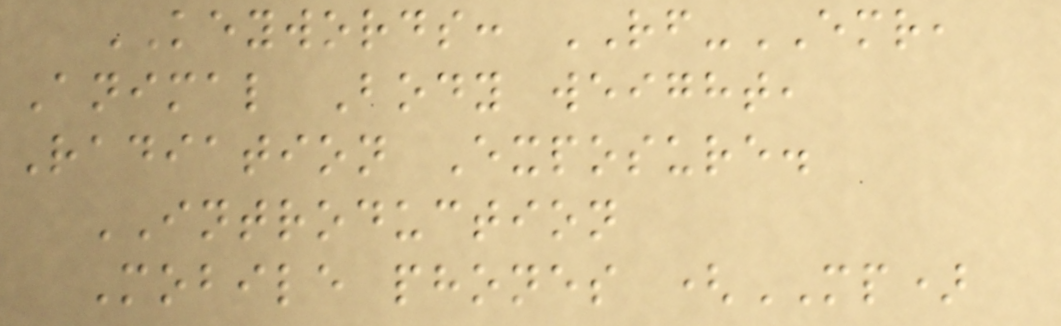KEYWORDS: RF-EMR,
Animal Body weight,
Radiation Exposure.
INTRODUCTION
Mobile phones (MP)
